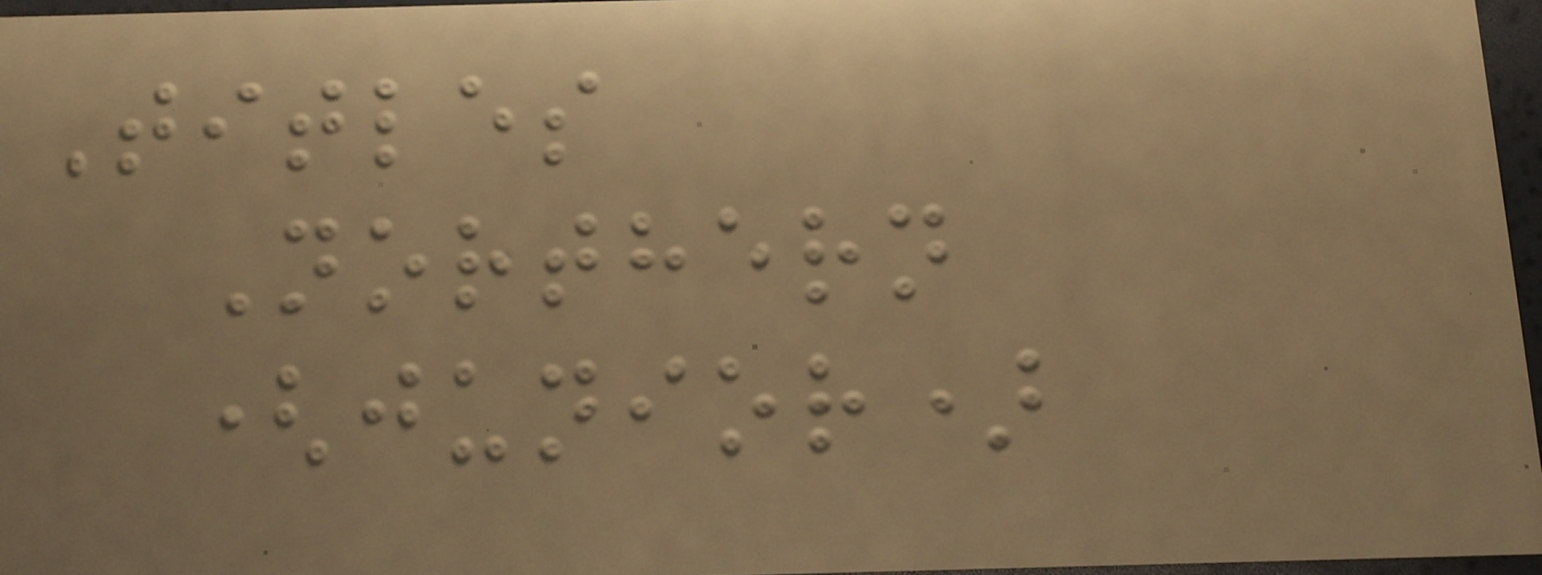Titles
Northern
(junior)
